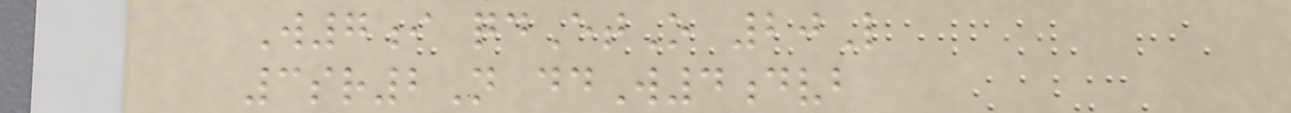W7i qdEtO 20L
3sr2N ddW4dvb
